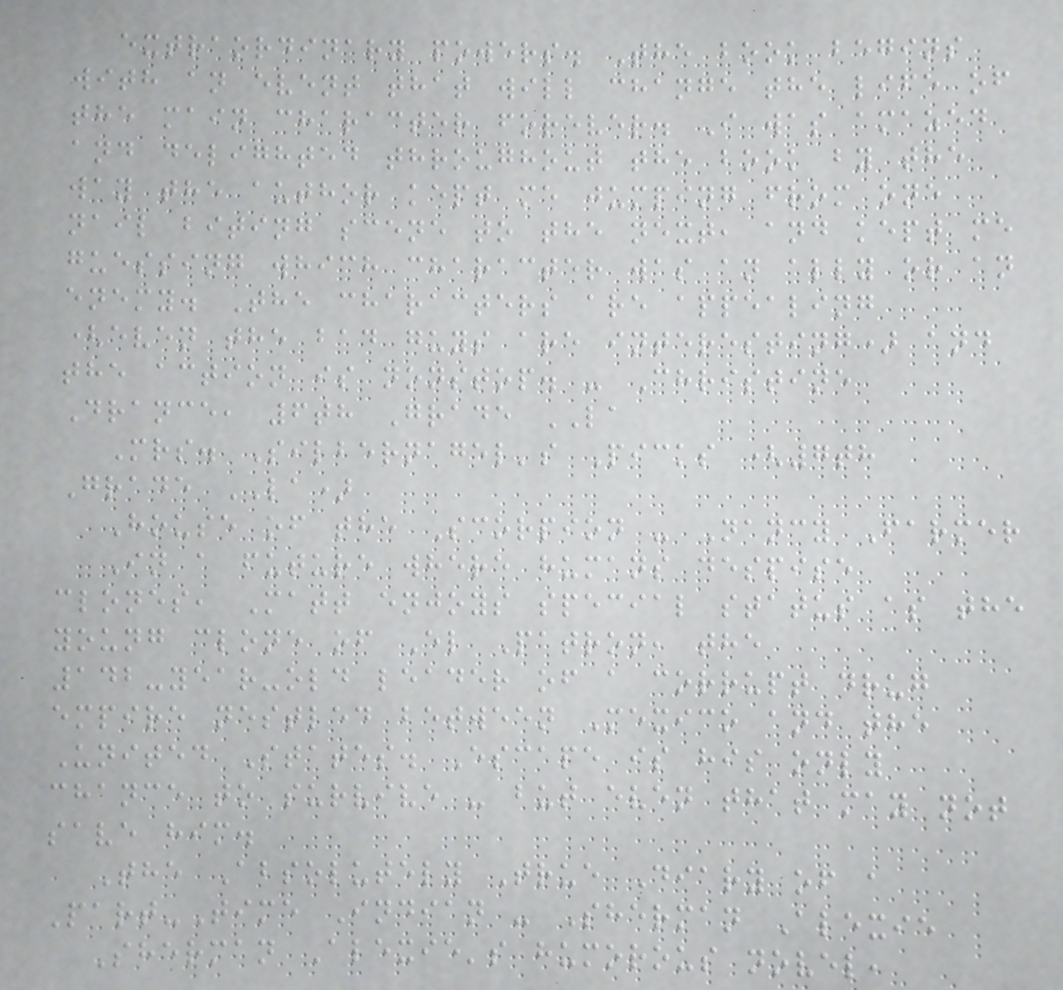extraordinary powers. The book begins
with an event that will change the life of
the main character forever. I was amazed
and delighted throughout the book by the
way the author kept me jumping from one
nail biting scene to the next, and kept me
guessing which character was an ally or an
enemy. The characters are appealing
(even the bad guys are interesting) and
the action is nonstop. - Christine
Drance, 6th Grade LA
Mrs. Silbernagel's Picks (7th
Grade LA)
House of the Scorpion - Nancy Farmer
In a future where humans despise
clones, Matt enjoys special status as the
young clone of El Patron, the
142-year-old leader of a corrupt drug
empire nestled between Mexico and the
United States. Escape is his only
chance to survive - but even that may not
save him.
The Absolutely True Diary of a
Part-Time Indian - Sherman Alexie
Sherman Alexie's humorous novel,
